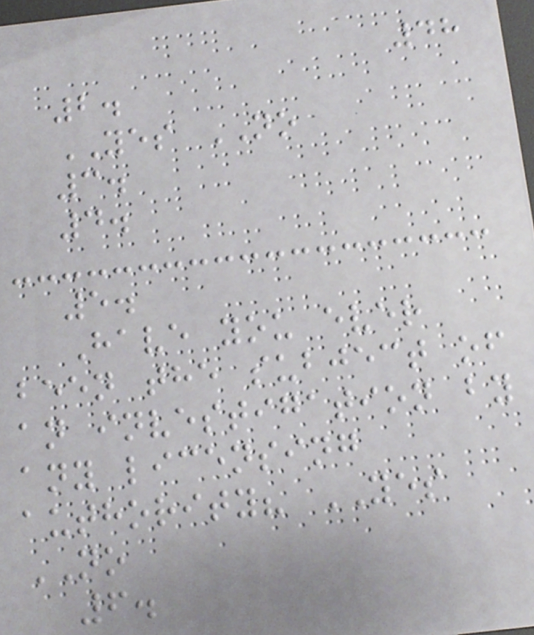48
2.
YES NO
3.
4.
5.
Have you ever
been the subject of
an investigation by
any licensing
authority? YES
NO
6.
